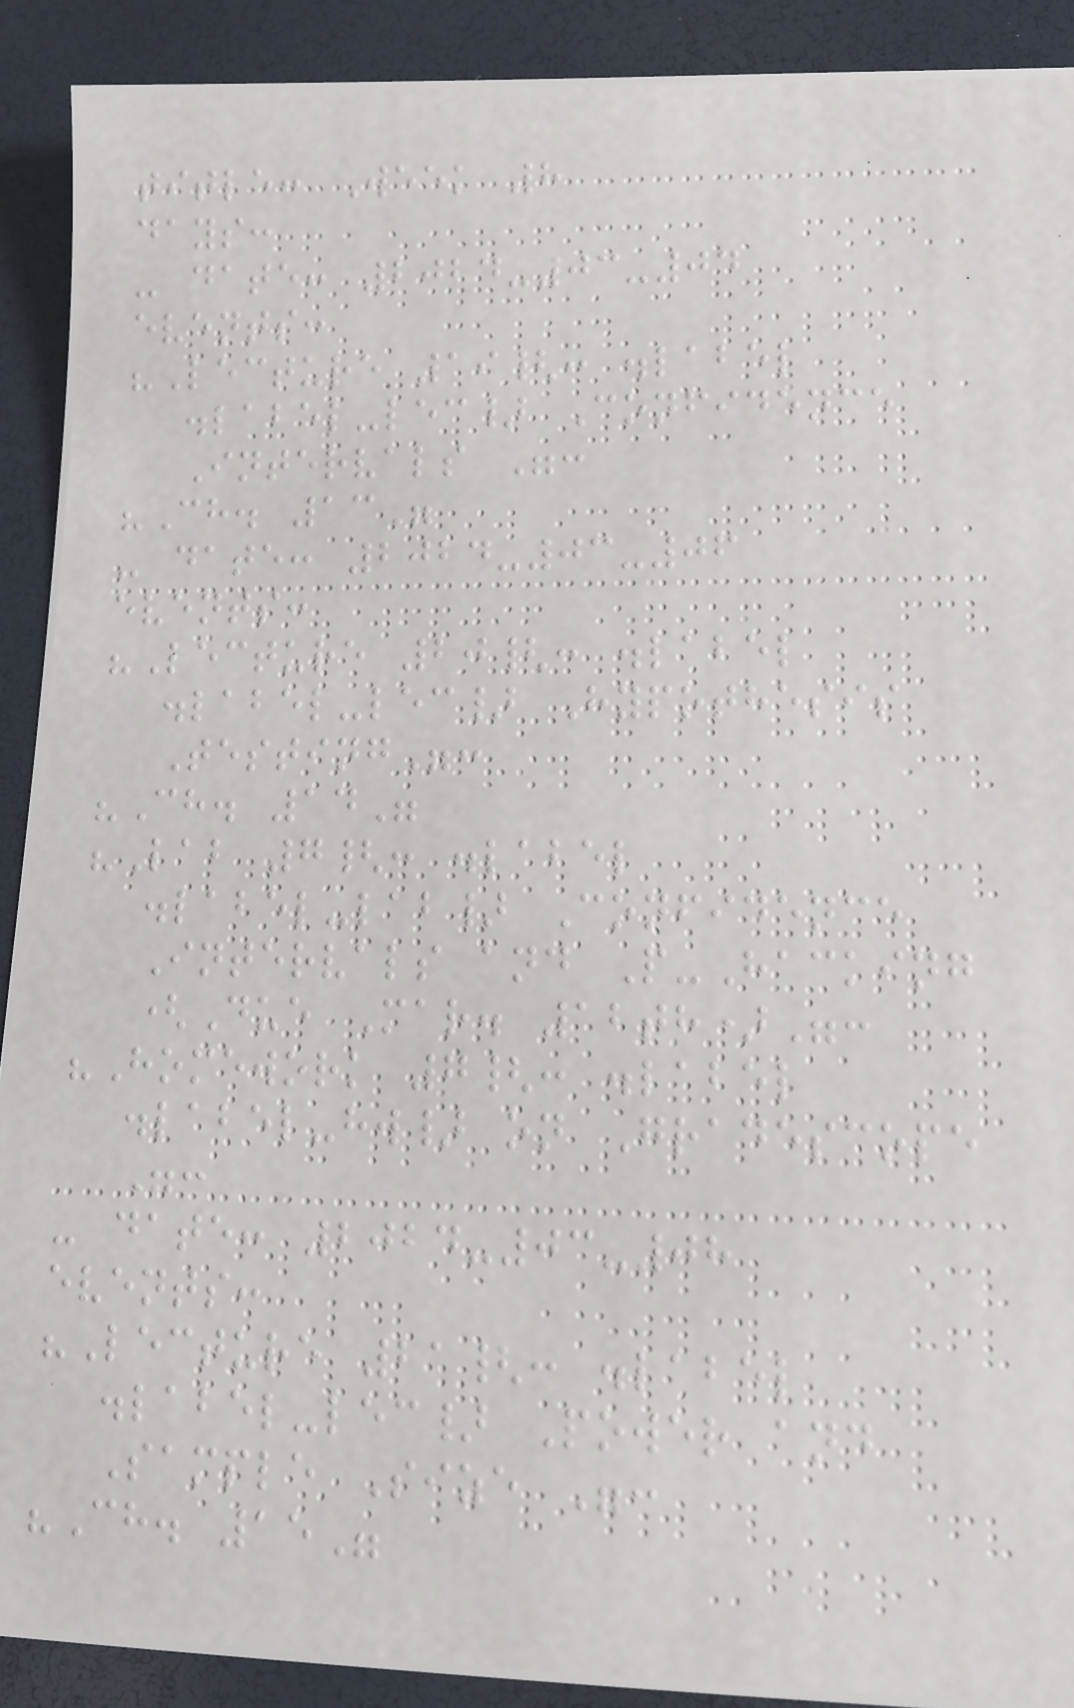title: Week 8
days:
- date: 2024-03-04
events:
"Lecture 19{: .label
.label-lec} Confidence
Intervals ":
"Ch. 13"
- date: 2024-03-06
events:
"Lecture 20{: .label
.label-lec} Hypothesis
Testing":
"Ch. 14"
"Lab 7{: .label
.label-lab} Confidence
Intervals and P-Hacking
(Due Mar. 12th)":
"Homework 7{: .label
.label-hw} on Gradescope
":
- date: 2024-03-08
events:
"Lecture 21{: .label
.label-lec} Power and
Sample Size ":
"Ch. 15"
